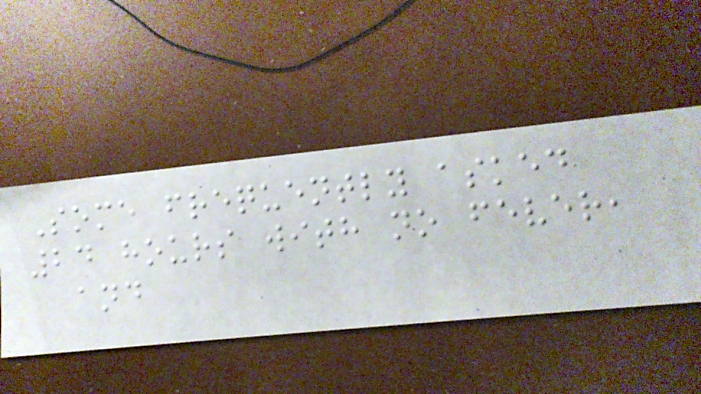Some frequently asked
24 hours with no fever,
and
